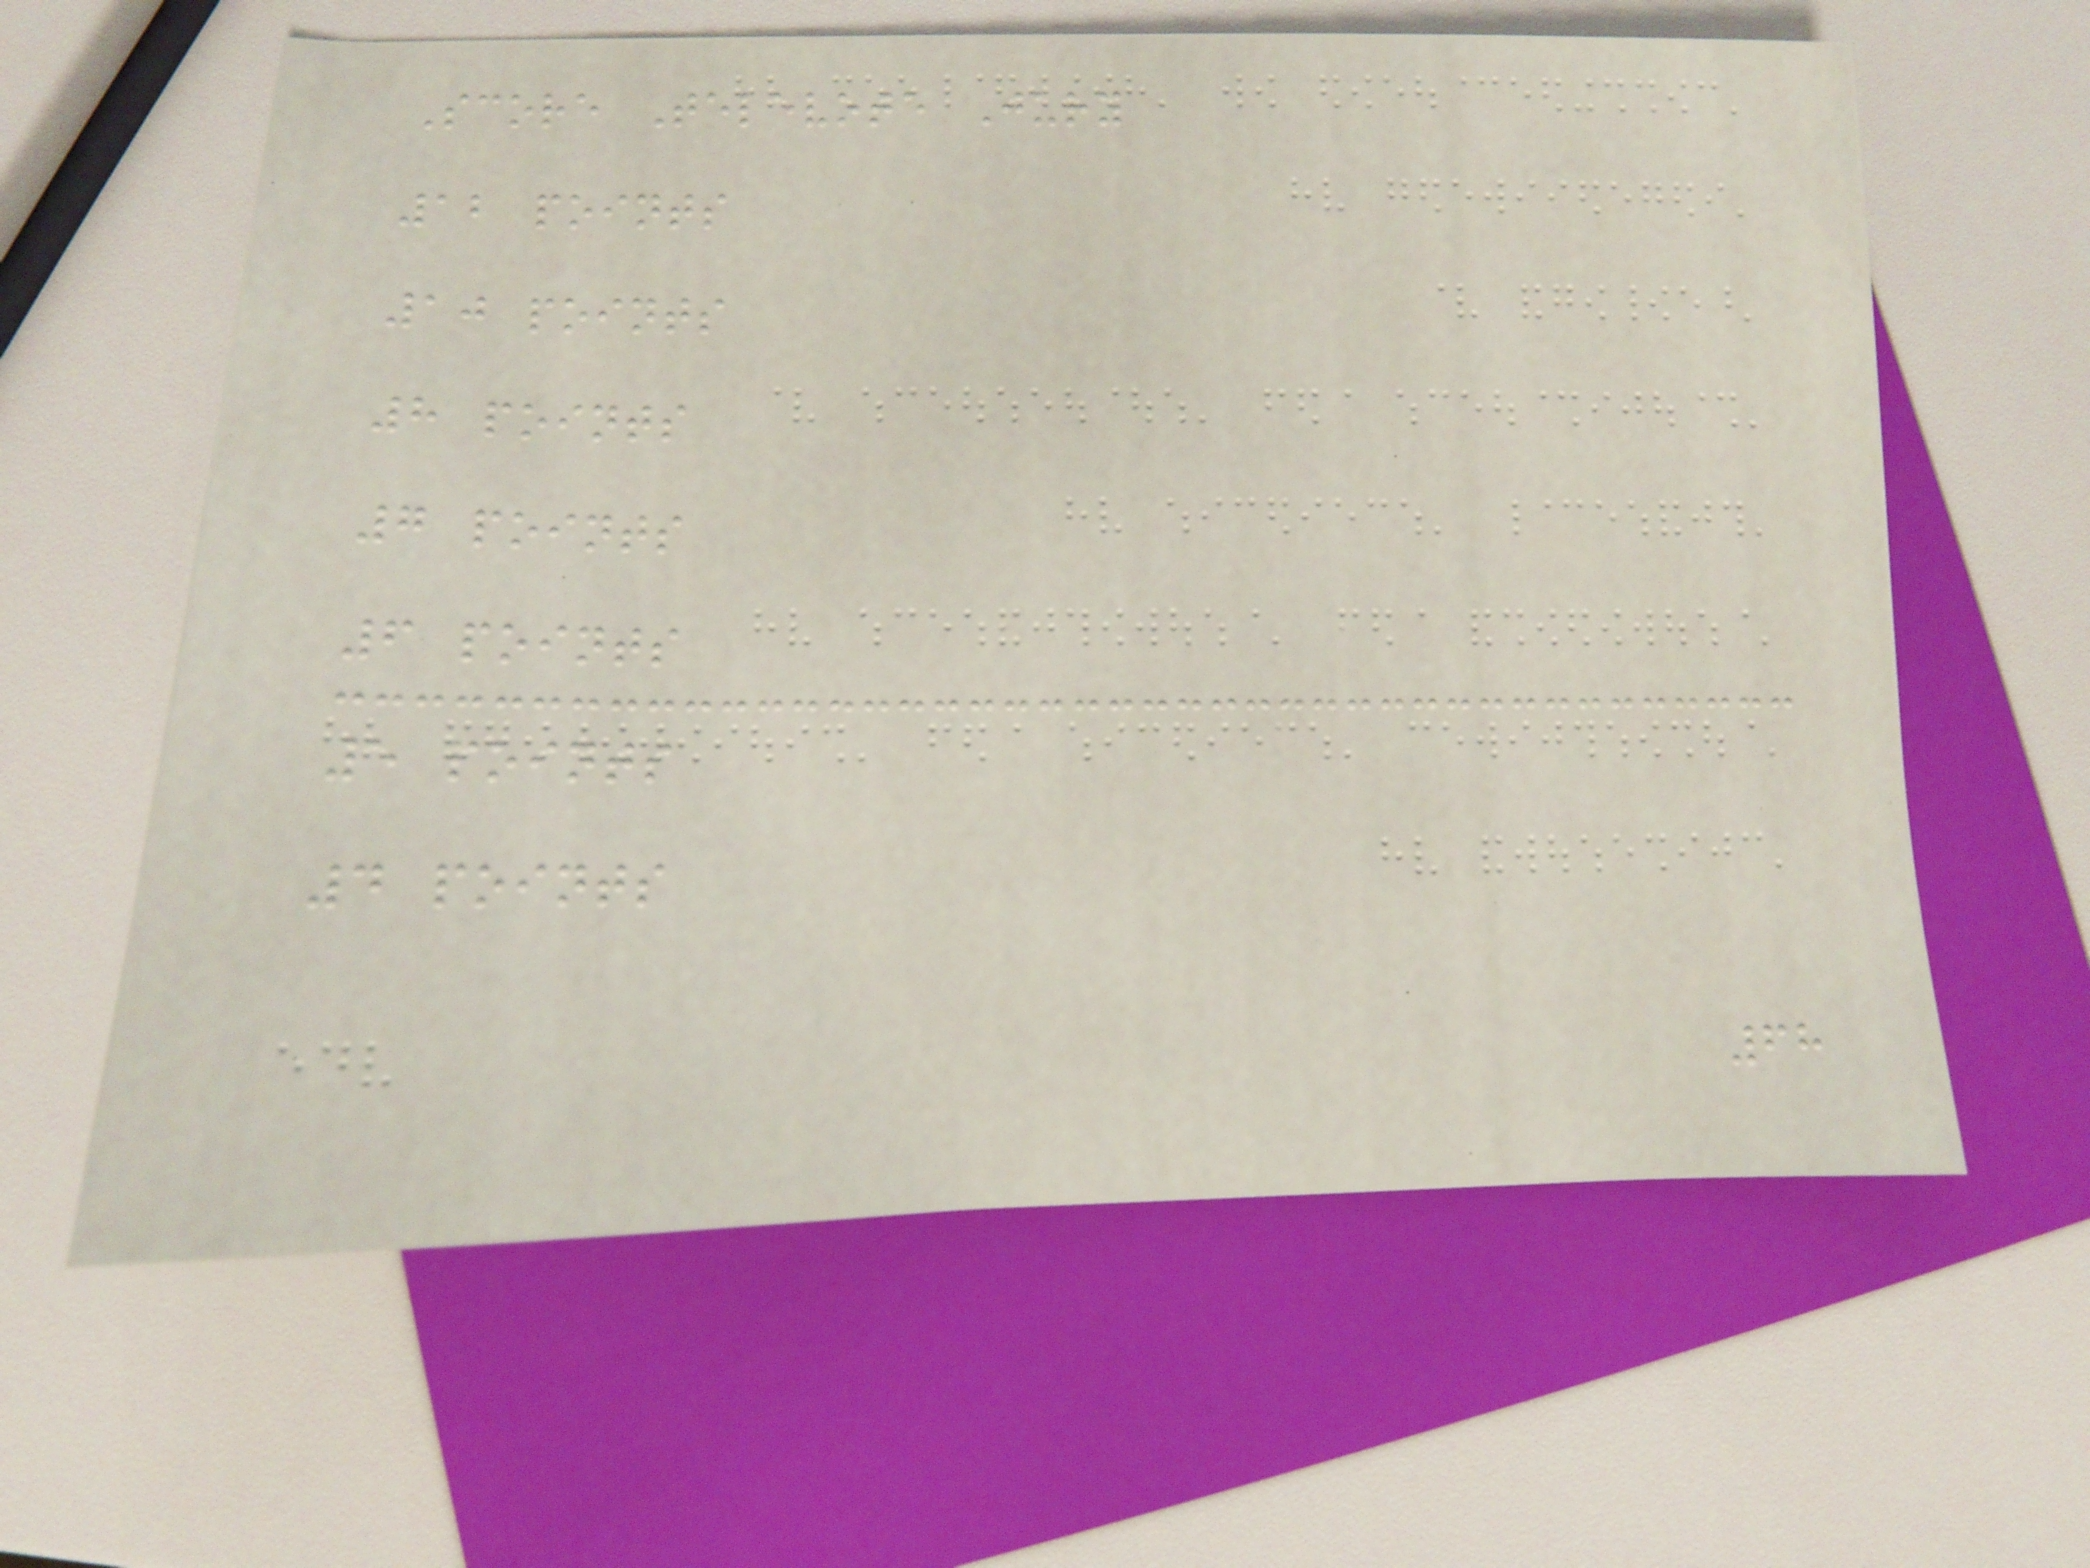Score Televote Jury
12 points
10 points
8 points
7 points
6 points
5 points
4 points
68
